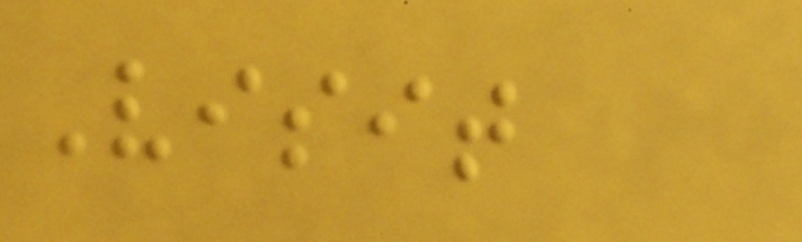Visit
